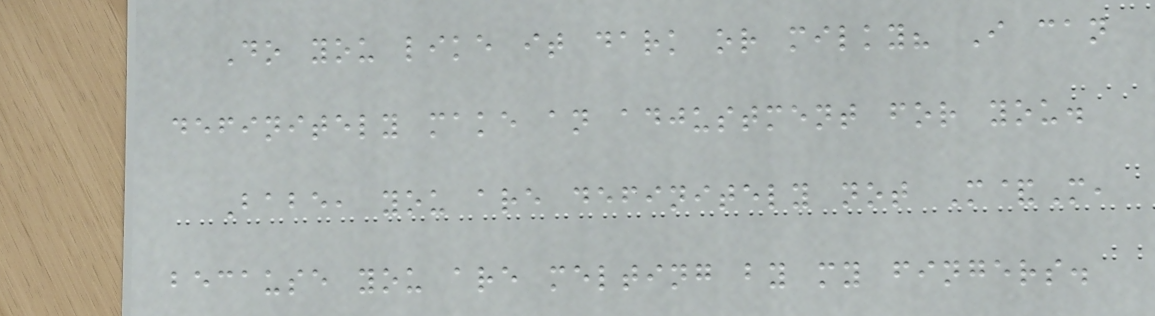Do you like it dark or milky? I can
definitely make an adjustment for you.
Babe, you are definitely not M&M,
because you are melting by my fingers.
